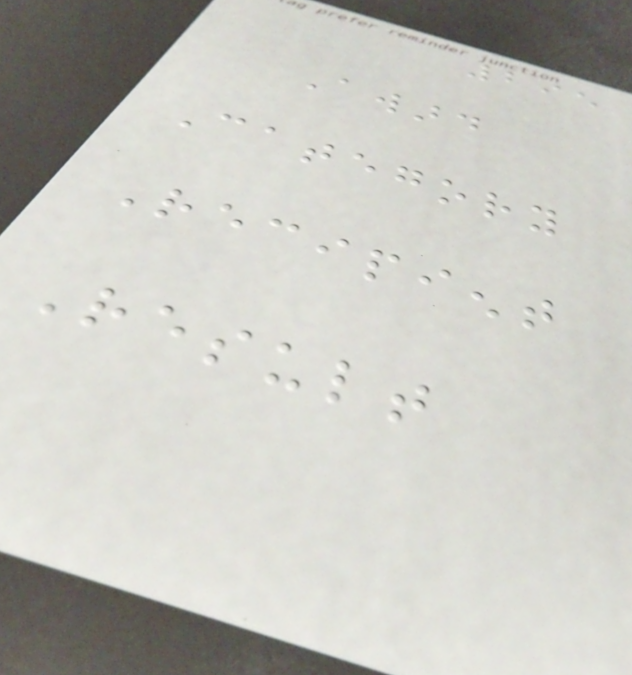295
Award
Category
Recipient
Result
